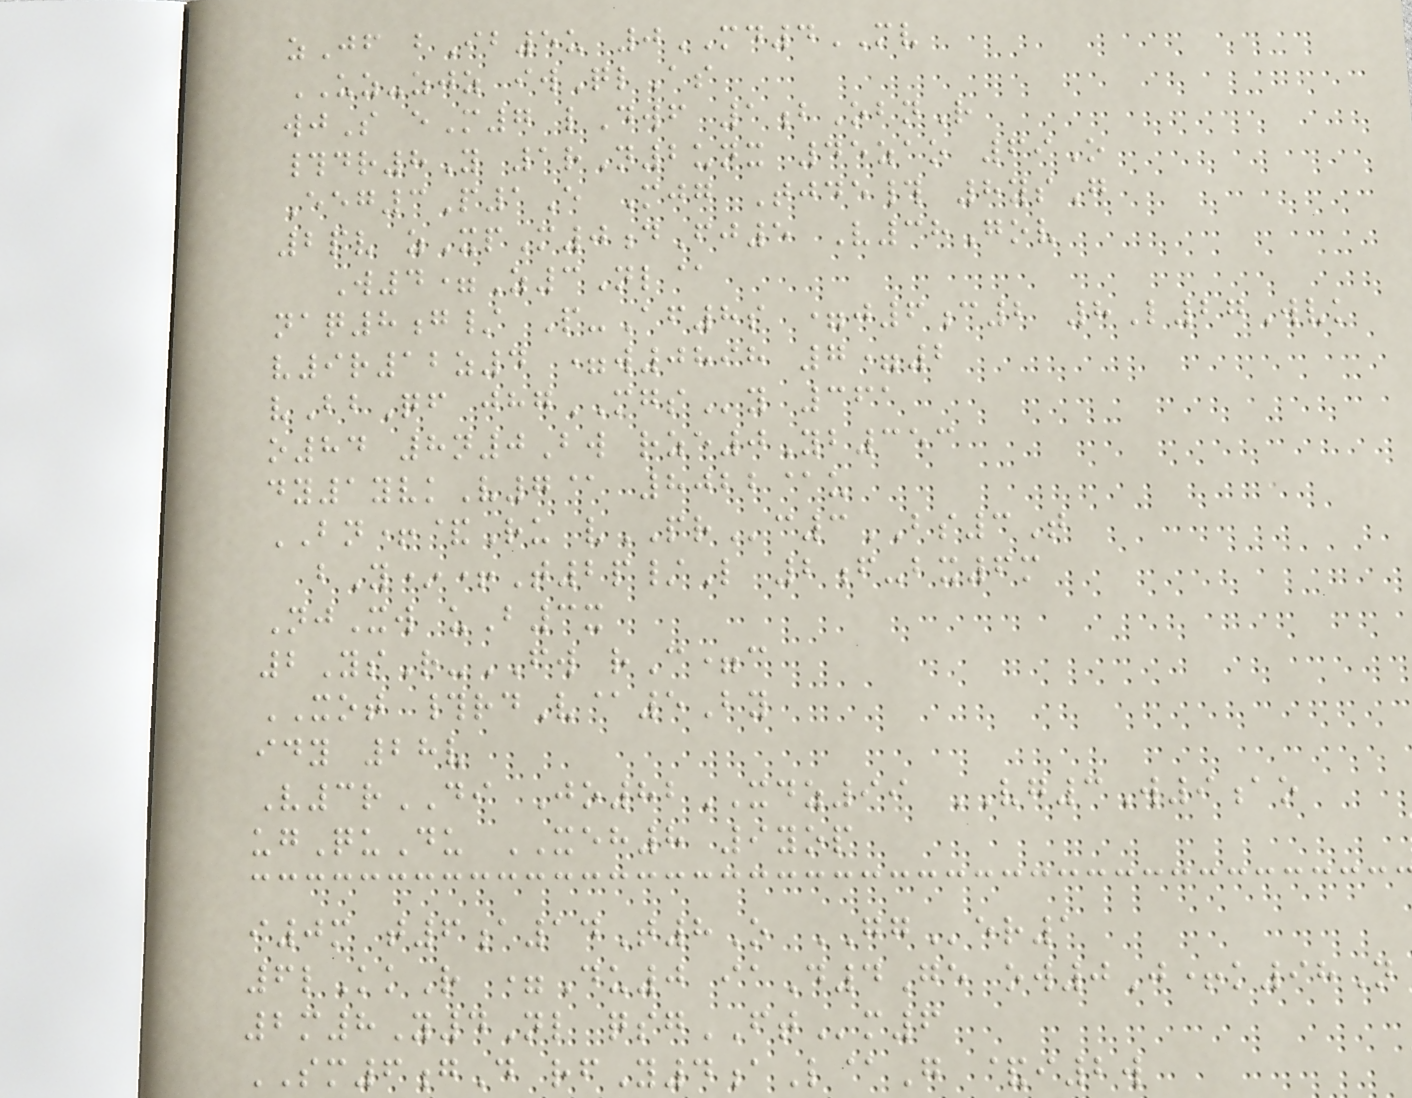zJf bIb5u 0MD4MV
UZ-zjz iwQlAs
wjS eM7 lDwf 1bObnR
#dr8Y 1rN2unx 45zao 69O
Eeg3P1E Mjg Tjde# 8ysG
2pv zXpM0dFj5 V38Gov
W4=Z3Nl@
naq8g/ P-Af8s =j6c2 8L27Wvk
v9r12z4 =w0898 7=2
vBbQf jhgMGSy 361
o84 8n0Bw rze0Yb353
dy1yvkV7@ 8022@u
BN+&Ru vPRc3BS3T
bY*+T2p/L 2f-bx6m
NjXw uB3x
2YsR-FW rC=c
XOT #rdV@5By
idy 28v
V3rDI Jo82XDZ99 VG3W9ao
ugQuDu XEH8 9yop
i0m t6a14T8O GGer1
6lKkR =Du0 iaD4Ge ow0J+k98N
2m8Y4Nl qsgFTm6
SM6gD rfY4aL@G &i2w
